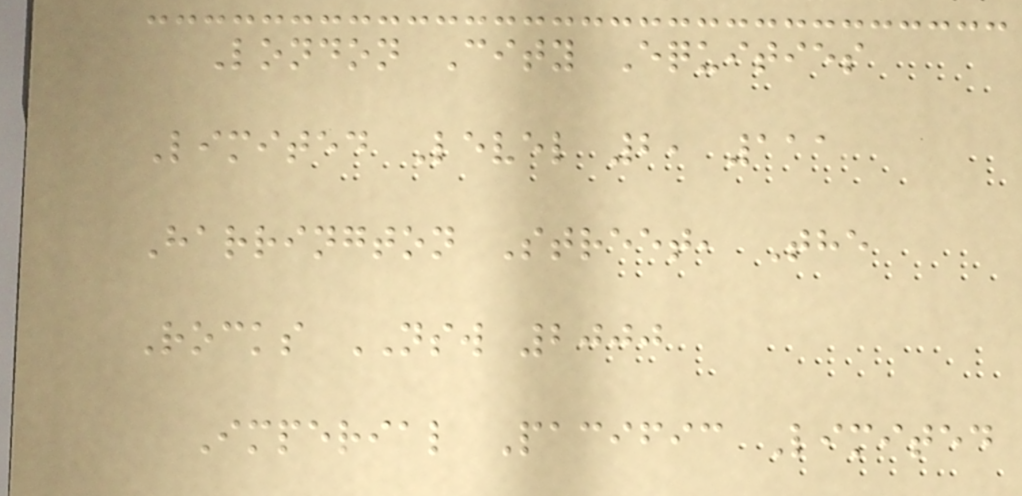London City Equities
Limited Level 2, 111
Harrington Street, The
Rocks NSW 2000
Imperial Pacific Limited
